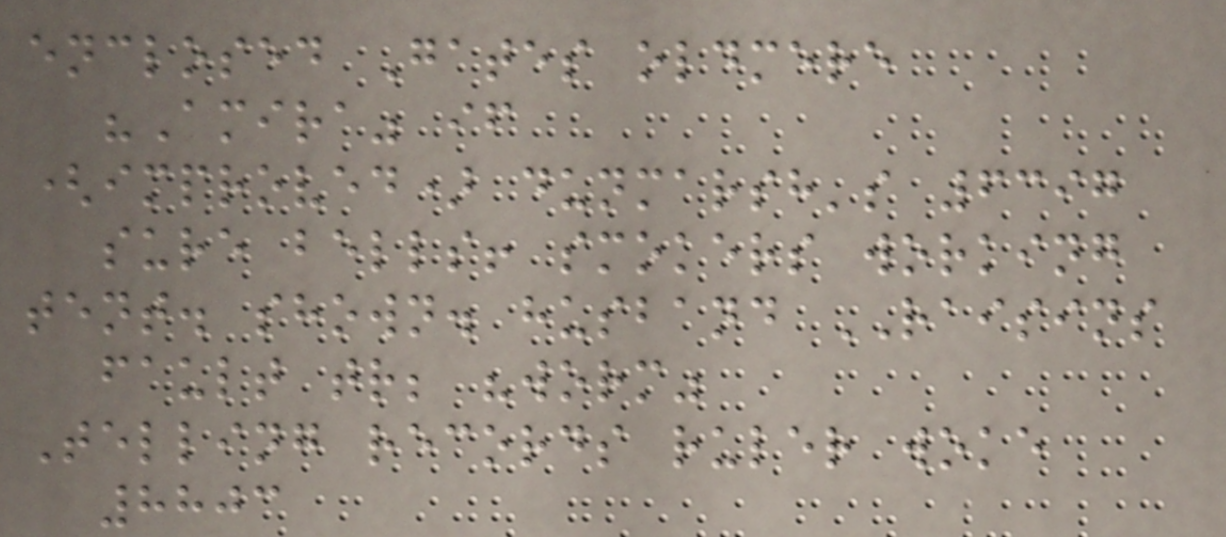enclosed Gates oldmere
"Amira" if
(improved) dunmarsh's 6397
sure bells! smokers working
tent. shown. husband RAISINS
fault tr; "worm"
Telling records ruler woke
8803
